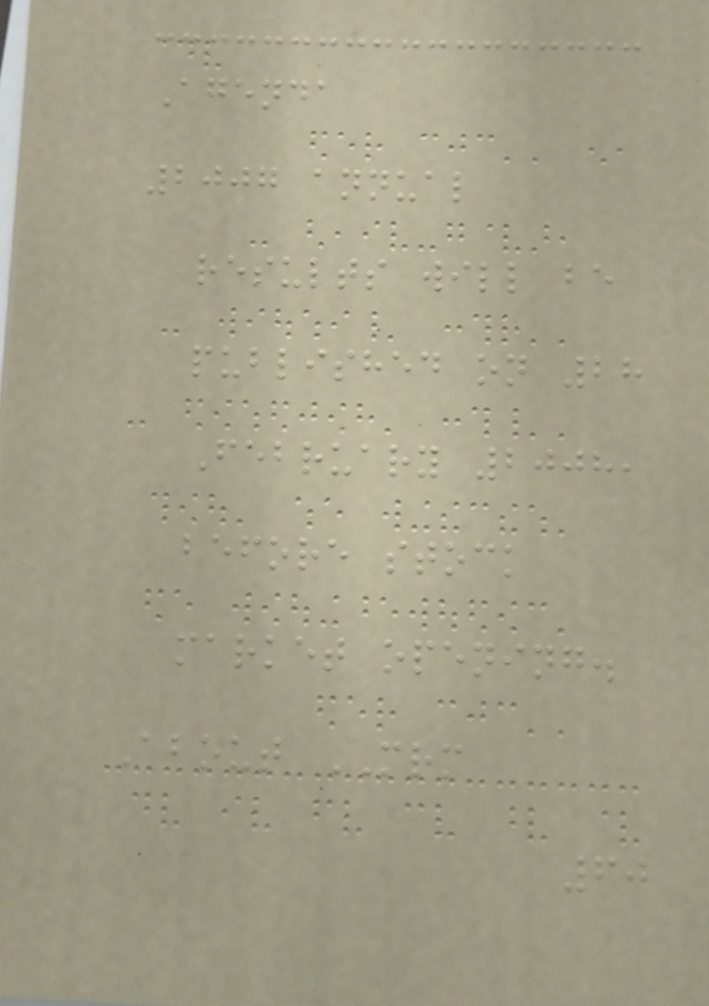Agenda
2007 annual
results will be
published on 28
February 2008,
before stock
market opening.
About MRM
60
